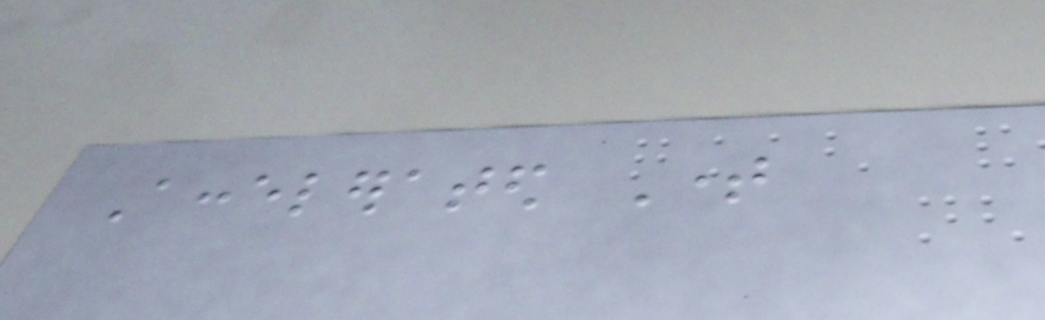Accelerated Time
